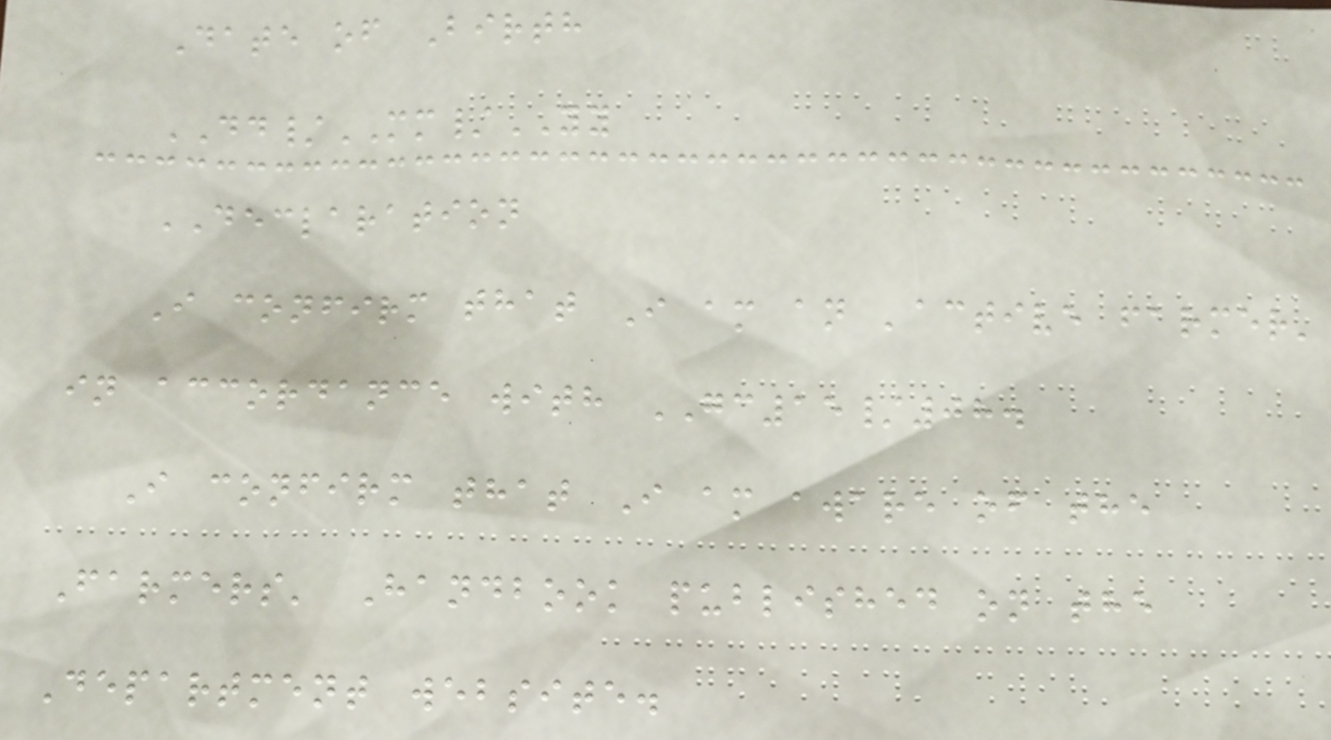Date of Birth
DD/MM/YY
DECLARATION
I confirm that I am an 'active farmer'
in accordance with GC15/08.
I confirm that I am aware of the
Farmers' Handbook published on the
Department website.
